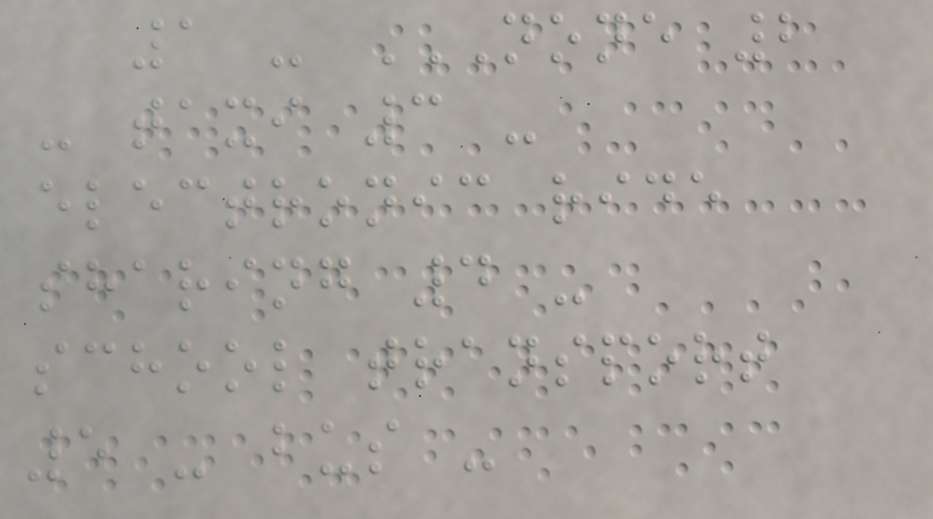1 - NONE 2
- TAXI 3 -
ELECTRONIC RIDE
SHARING 4 -
SCHOOL TRANSPORT
5 - BUS -
